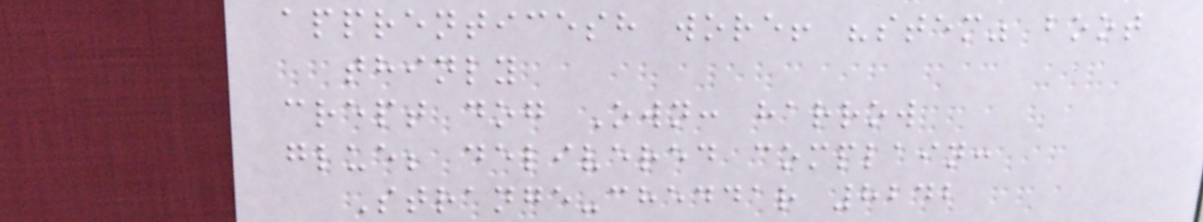apprenticesh wore! "stem" boot
thinly
crept dog Own: harrow
glue; delivered complain:
Strange-cheddar 8242
